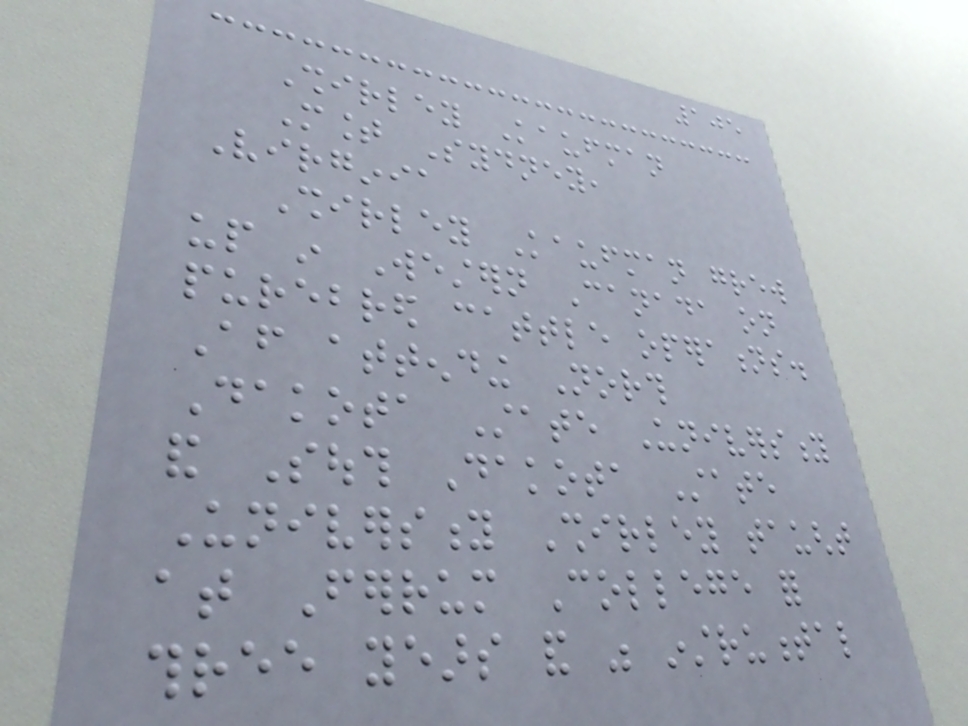105
Shirley Kaufman
Mount Sydney,
Virginia
Shirley Kaufman grew
up in Western Canada on
purebred cattle operations.
After attending North
Dakota State University
and South Dakota State
University Shirley taught
at Ferrum College for
three years and was instrumental
